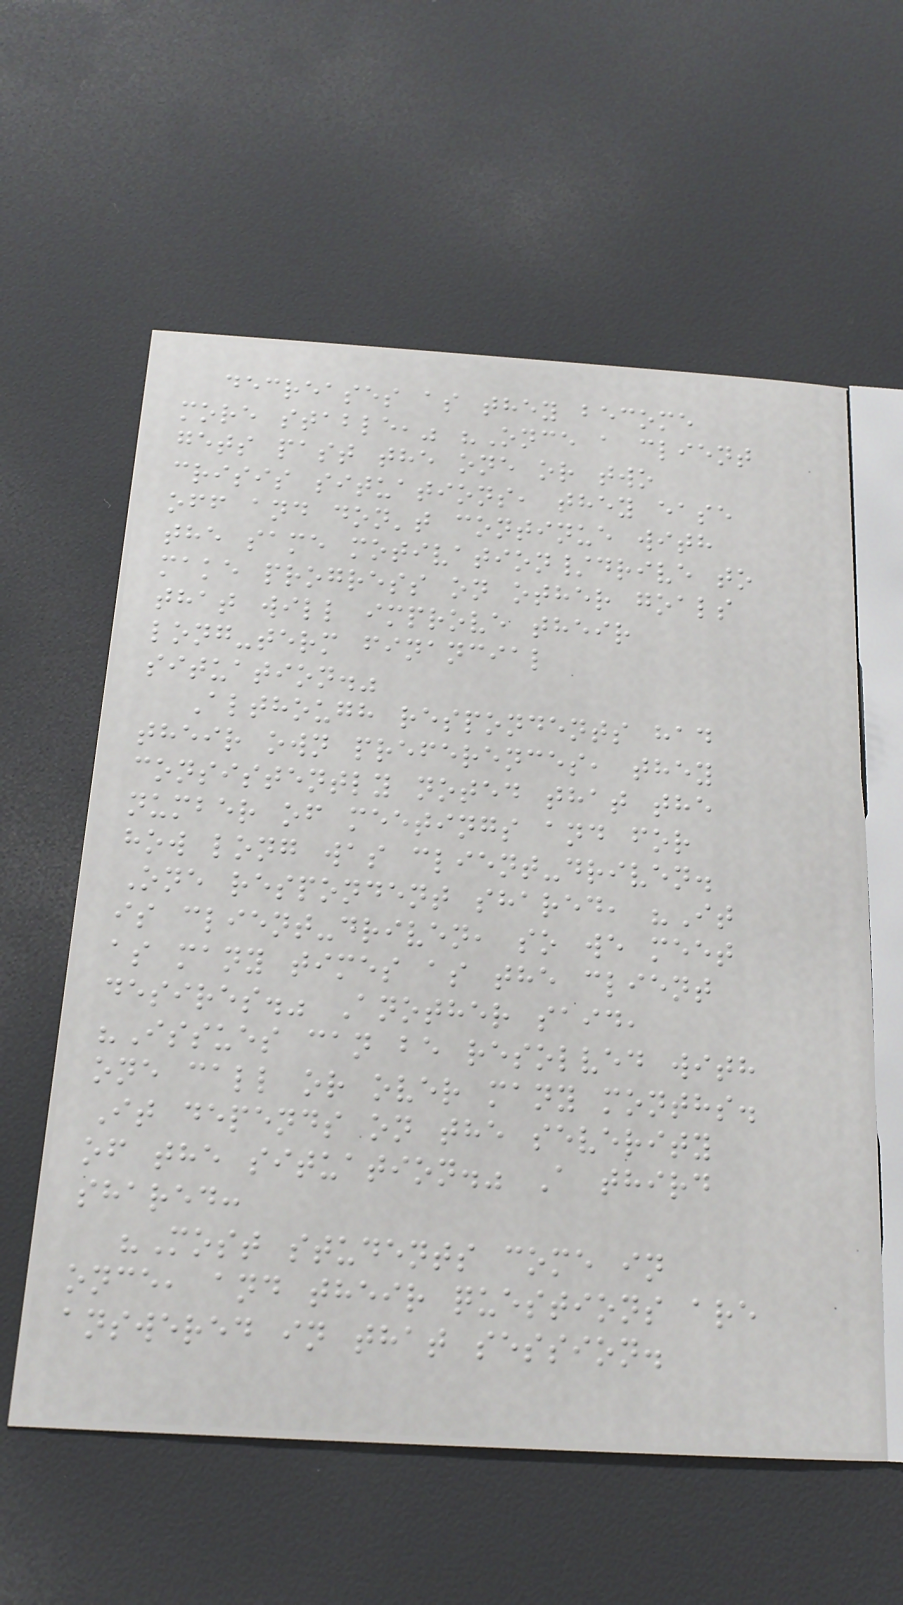decreases as they become
more stable," "Once a client
gets past the one or two
crisis situations, they ease
off and don't continue with
the same motivation/drive to
make progress on other goals
that will improve their
long-term financial
situation."
Although respondents had
their own preferences, they
consistently noted that the
number of meetings and for
how long was client-driven.
One respondent shared, "It
is client-driven, so we meet
as many times as the client
desires." Another said,
"Issues can be resolved with
one call or over many months.
It depends on the severity
of the situation." A third
shared:
"Most students come in
once, and their questions are
answered in that session.
